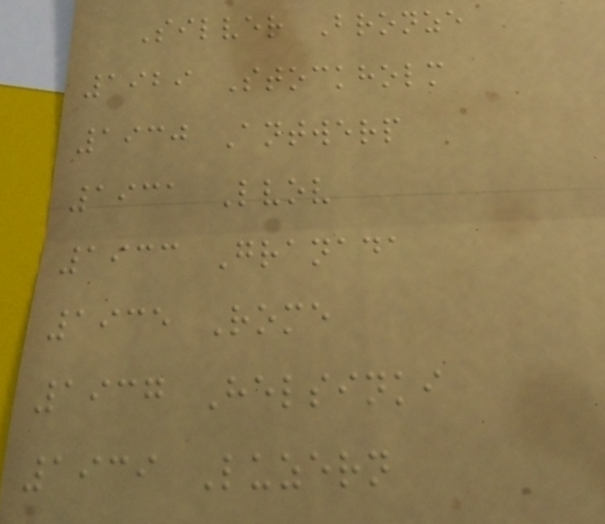Silver Bronze
1929 Stockholm
1930 Antwerp
1931 Lvov
1933 Granada
1935 Rome
1937 Helsinki
1939 Luzern
